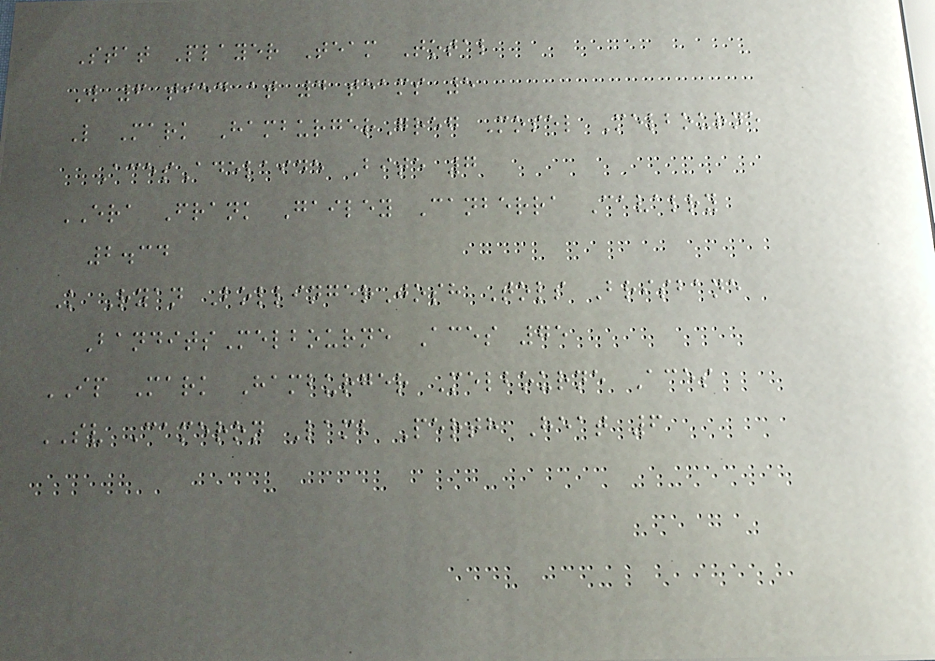Stat Player Team Total
W 6 tied at 4 teams 5
L Mark HamburgerGreg Mosel Melbourne
AcesAdelaide Bite 7
ERA Frank Gailey Canberra Cavalry
2.34
K Ryan BollingerJosh Tols Brisbane
BanditsMelbourne Aces 75
IP Mark Hamburger Melbourne Aces
SV Cameron Lamb Perth Heat 6
